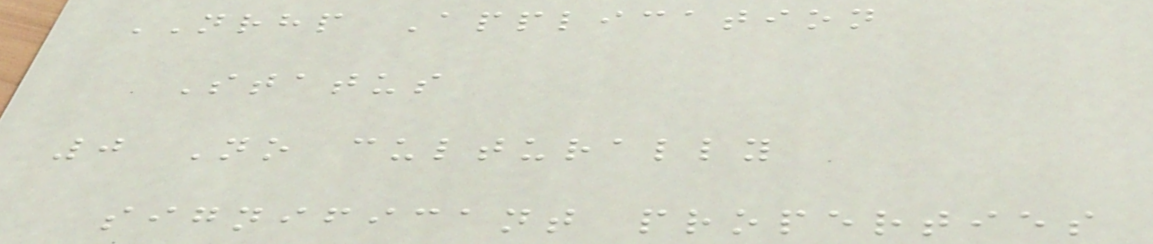NRHP Application
Status
0 No culturally
significant properties
